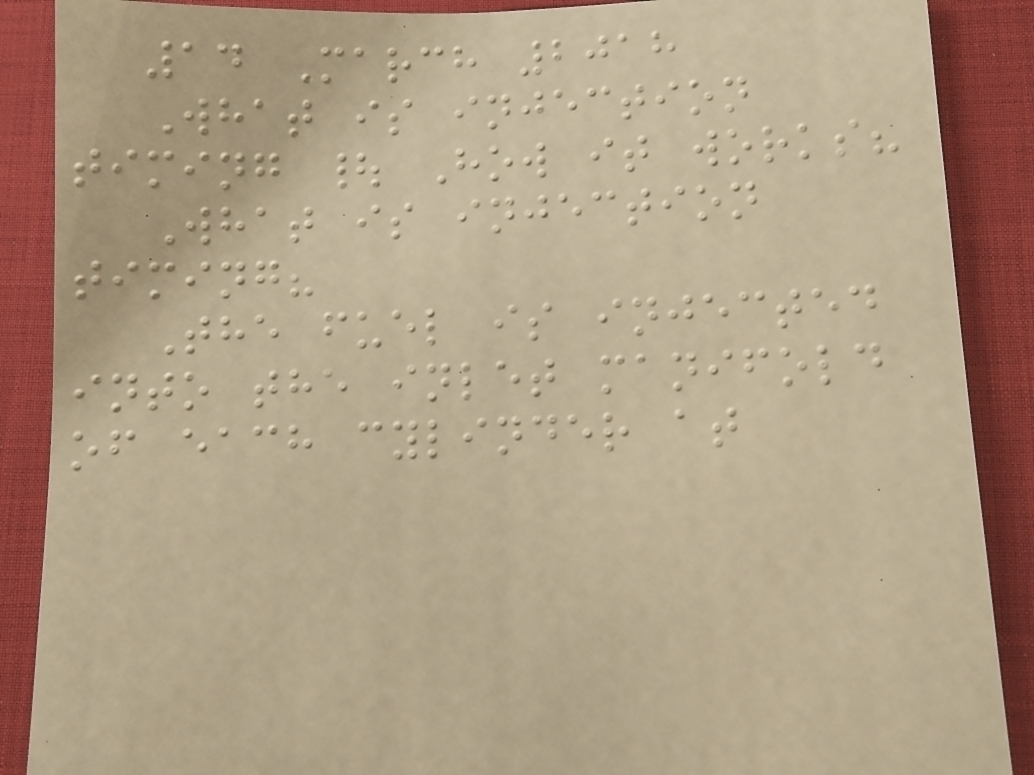14 March 2018
What is injection
timing | How it works?
What is injection
timing?
The fuel is injected
into the inlet manifold
of each cylinder at
